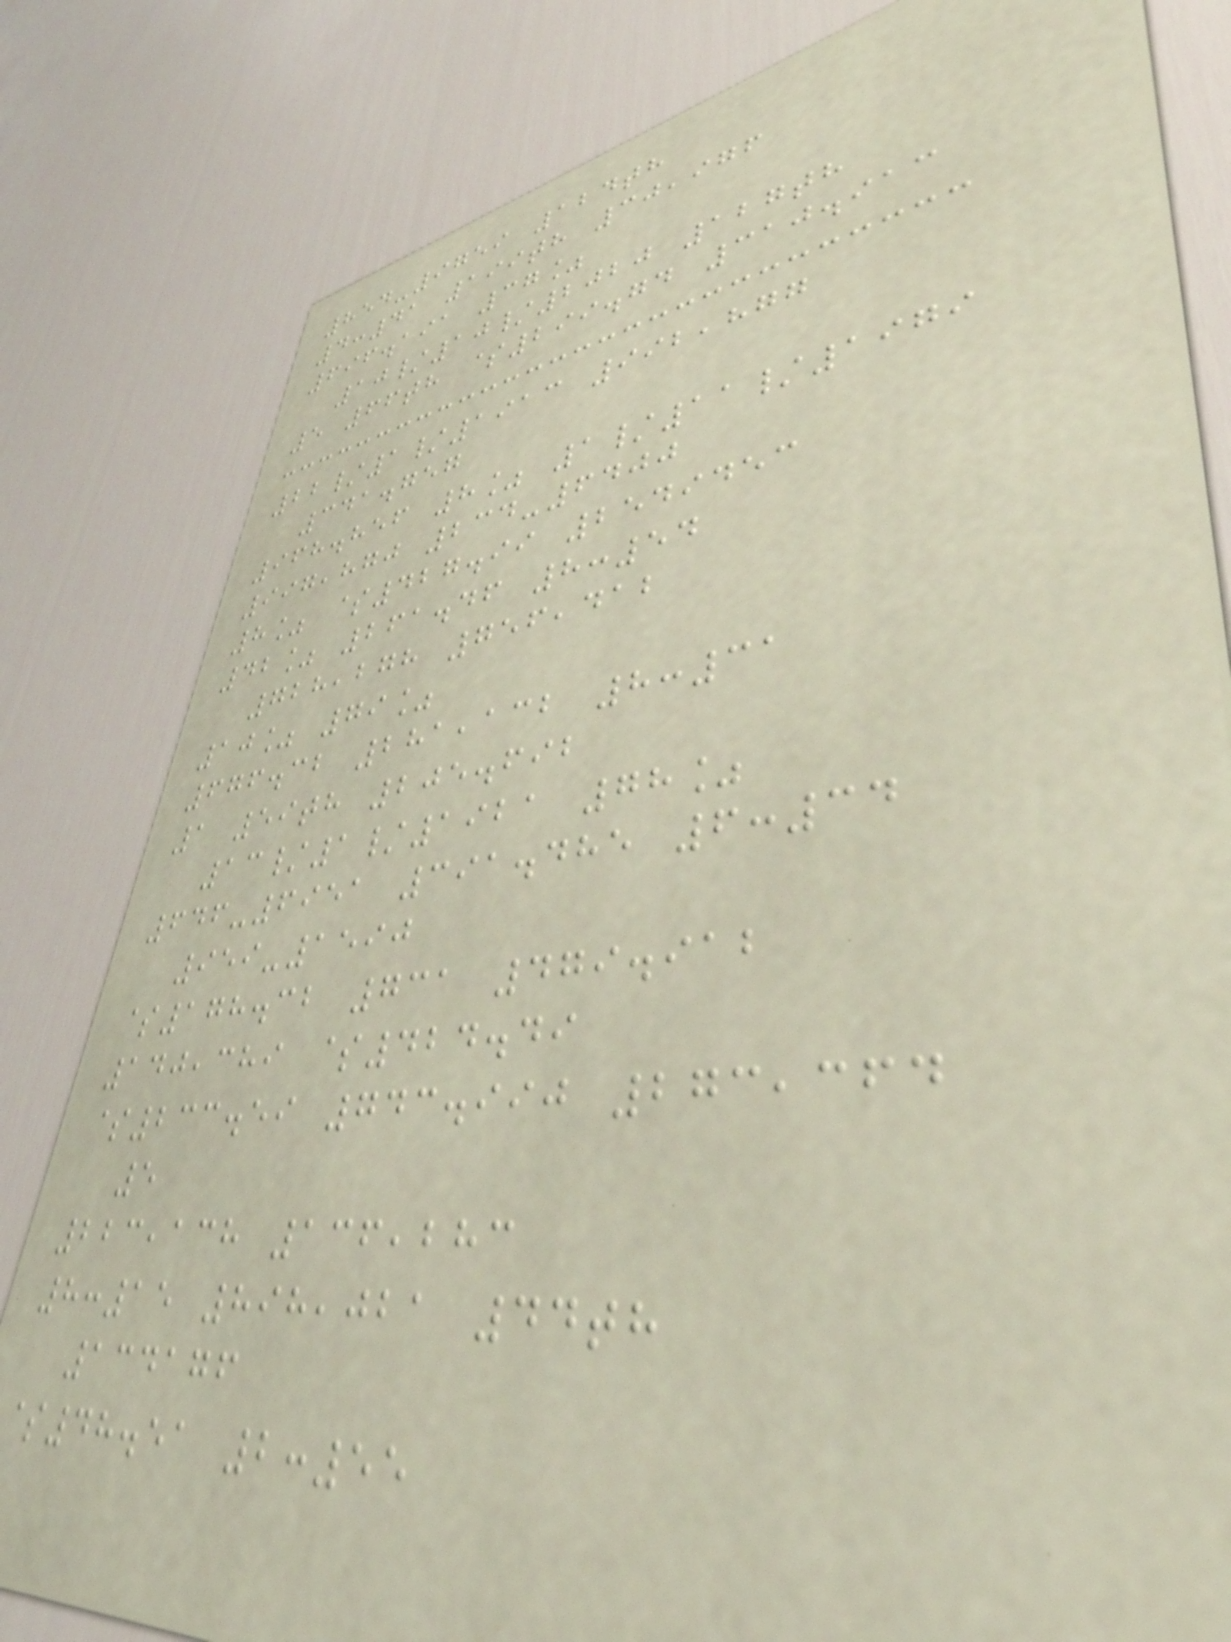854-9759 124th
4:41 199th 30,976
696.191 37%
10/10/2020 127th
5 66th $299.74 310.913
22/1/1913 992,877
341.757
968.856 8% 1/11/1979
997,870 234-6400
8% $427.99 2549453
42% 261.46 8:54
728,278 756,412
10% 79%
676.32 281,132 8:31
1 59th 205.692
13/1/1921 78%
646-6951 391.485 6:34
959-1590
$178.32 731 479.912
140,389 $424.49
$233.59 743.990 273,364
5
223,138 136,283
8:15 898,021 44th
134176
$48.51 2:55
